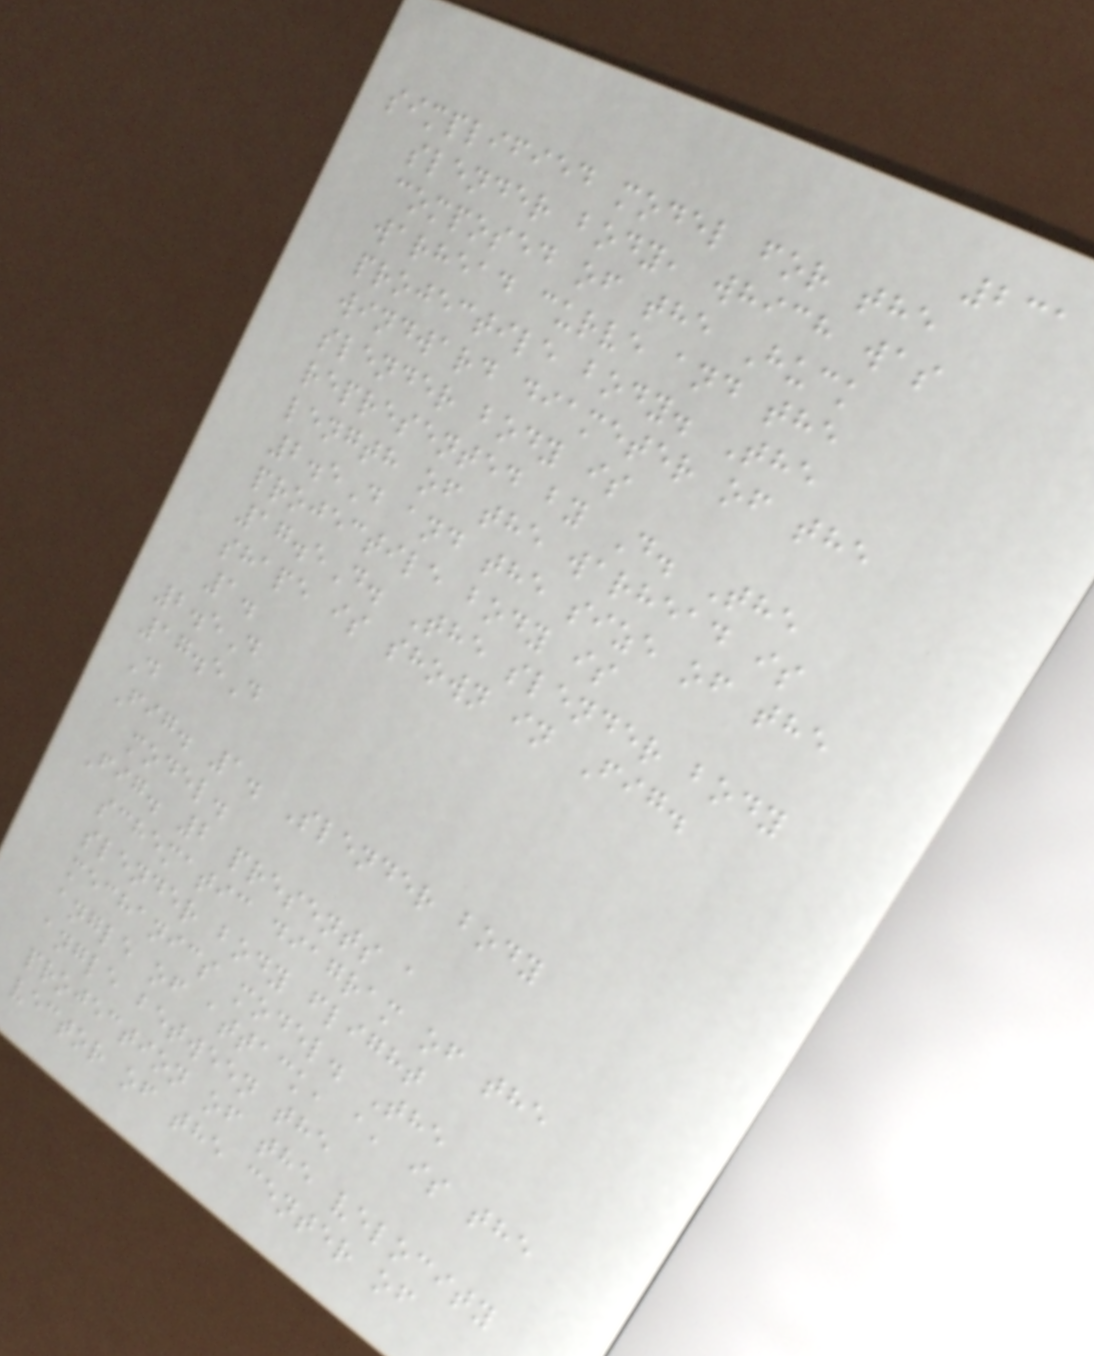231
simplified model for the
slender body, which was
composed of the Huck
warhead curve and the
projectile body. The
windward diameter of the
slender body is
represented by D. The
length of the warhead is
2.5D and the size of the
projectile body is
17.5D. The slender body
shape is shown in Fig.
1.
2.5D
17.5D
D
Fig. 1. Slender body
model.
Fig. 2 presents a
schematic diagram of the
slender body flight
mechanics model. The
angle of attack, a, is the
angle between the
projection of the velocity
vector of the center of
